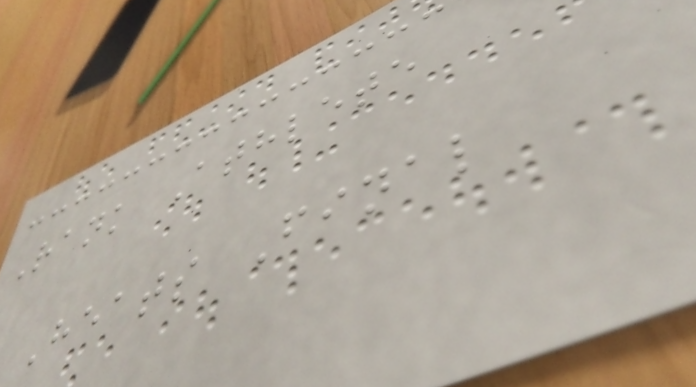Rank Athlete
Heats Final
